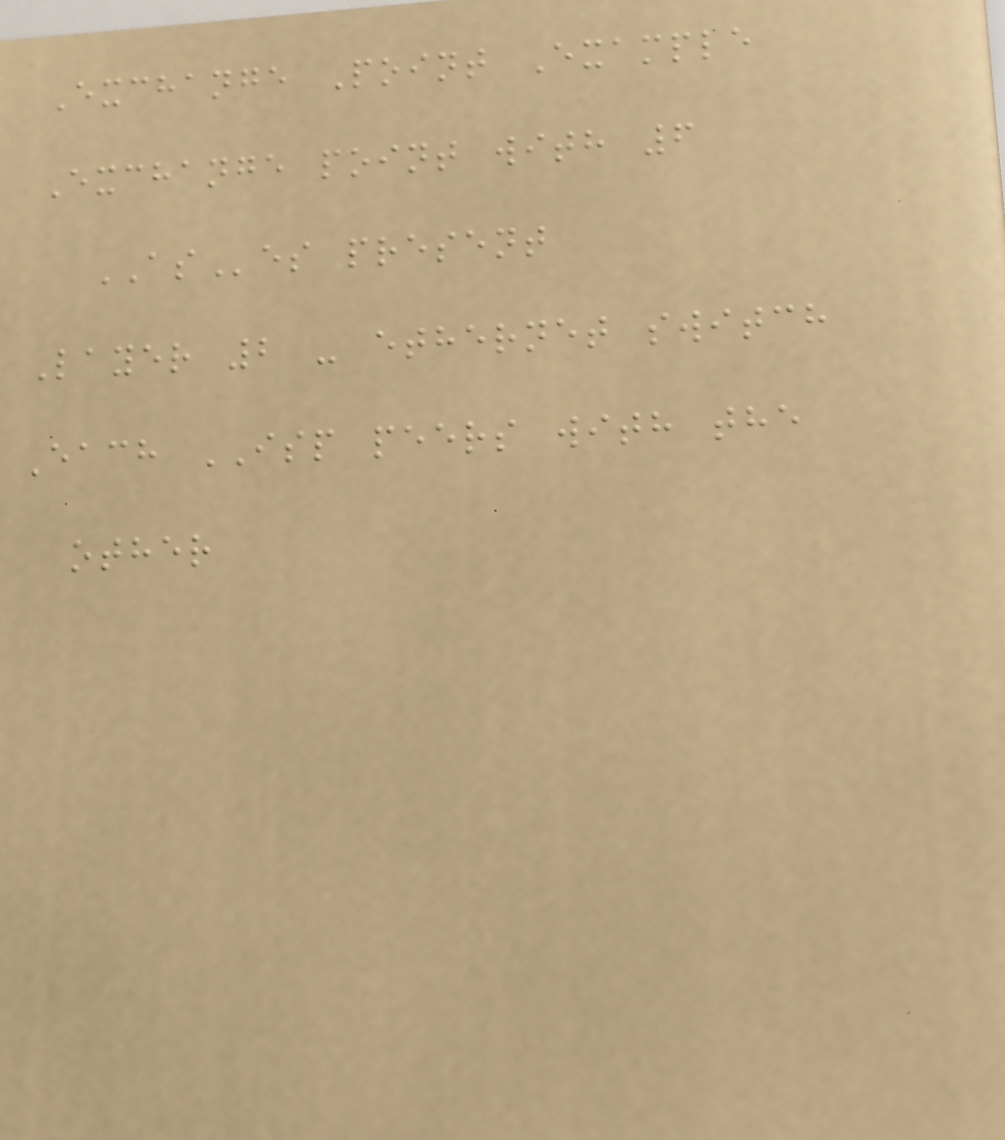Exchange Point Example
Exchange point with 6
ASes present
Layer 2 - ethernet switch
Each ISP peers with the
other
